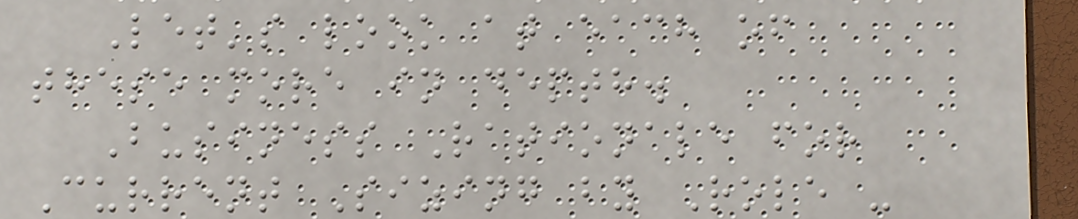Let's look at each of
these more in depth.
Business Rationale for
Current Sizing by Role -
